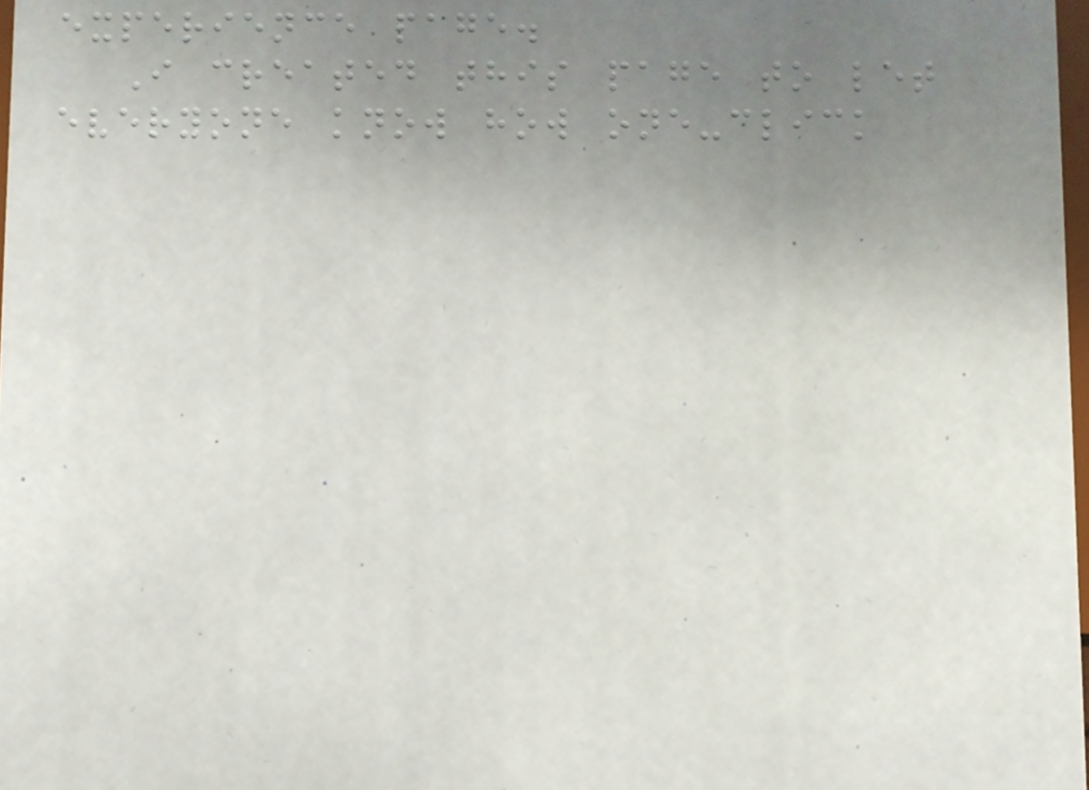experience page.
I created this page to let
everyone know how one-click
